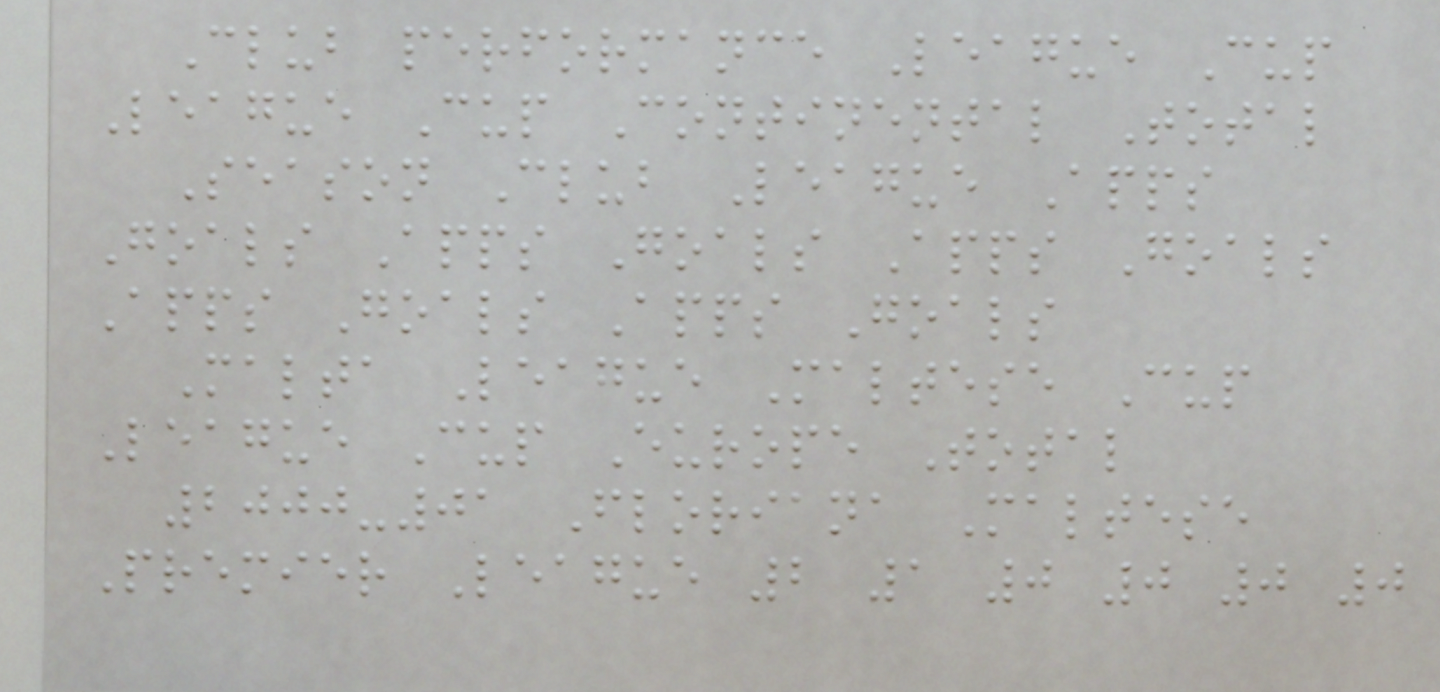Club performance League Cup
League Cup Continental Total
Season Club League Apps
Goals Apps Goals Apps Goals
Apps Goals Apps Goals
Malta League Maltese Cup
League Cup Europe Total
2000-01 Floriana Maltese
Premier League 2 1 0 0 0 0
